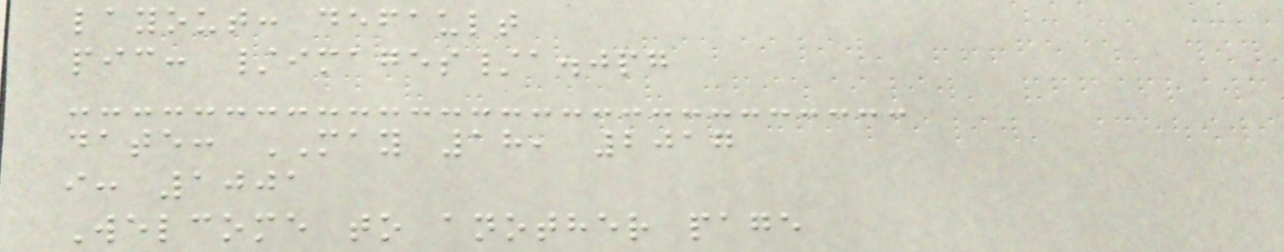layout: default
pic: /images/a.jpg
date: MAY 18, 2017
i: 1001
Welcome to another page
